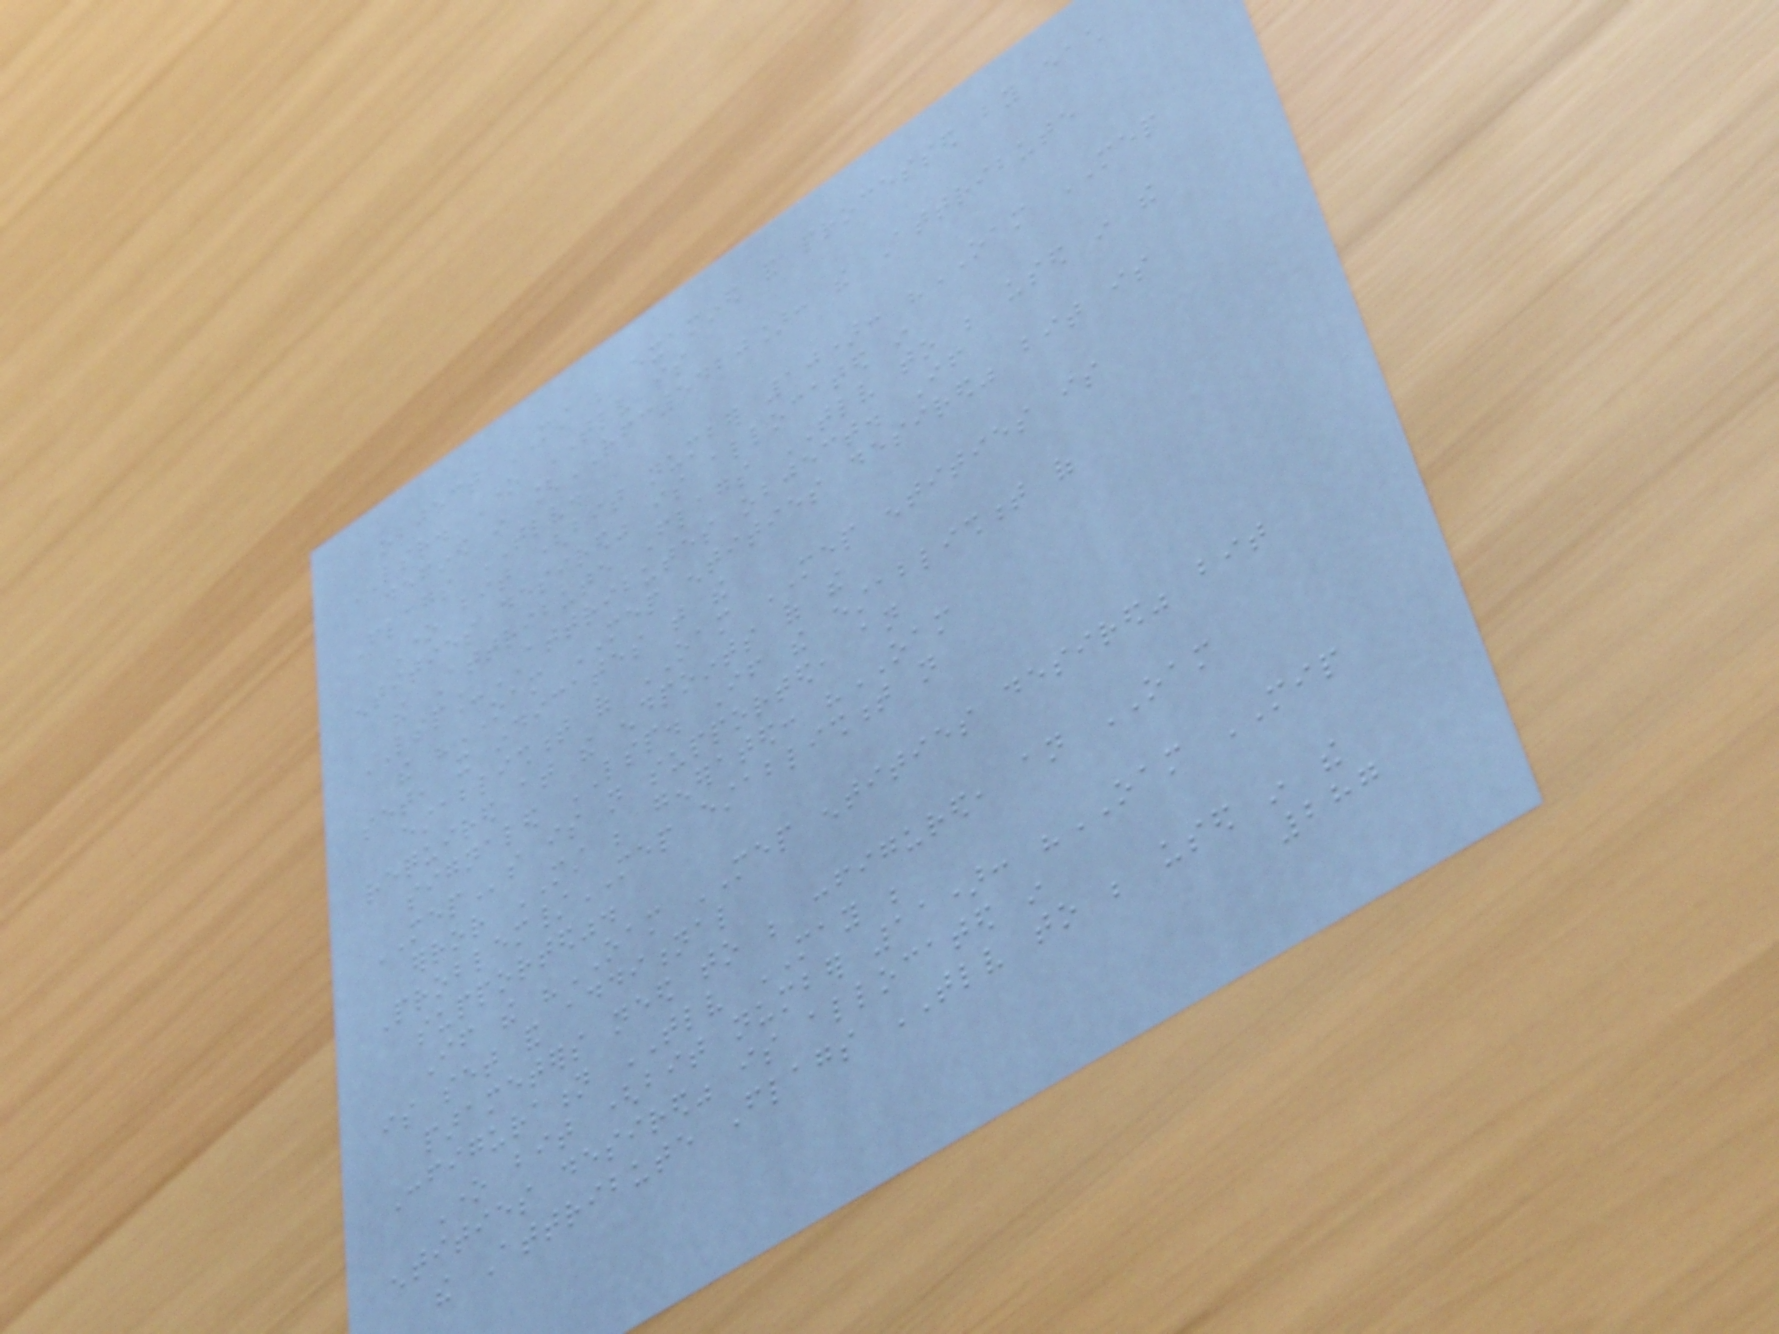object MUST be examined and processed by each
LSR. One TLV is
defined in [RFC5420]: the Attribute
Flags TLV.
One bit (bit number 10): "OAM MEP
entities desired" is allocated in
the Attribute Flags TLV to be used in the
LSP_ATTRIBUTES object. If
the "OAM MEP entities desired" bit is
set, it indicates that the
establishment of OAM MEP entities is
required at the endpoints of the
signaled LSP. If the establishment of
MEPs is not supported, an
error MUST be generated: "OAM
Problem/MEP establishment not
supported".
If the "OAM MEP entities desired" bit
is set and additional
parameters need to be configured, an OAM
Configuration TLV MAY be
One bit (bit number 11): "OAM MIP
entities desired" is allocated in
the Attribute Flags TLV to be used in the
287
